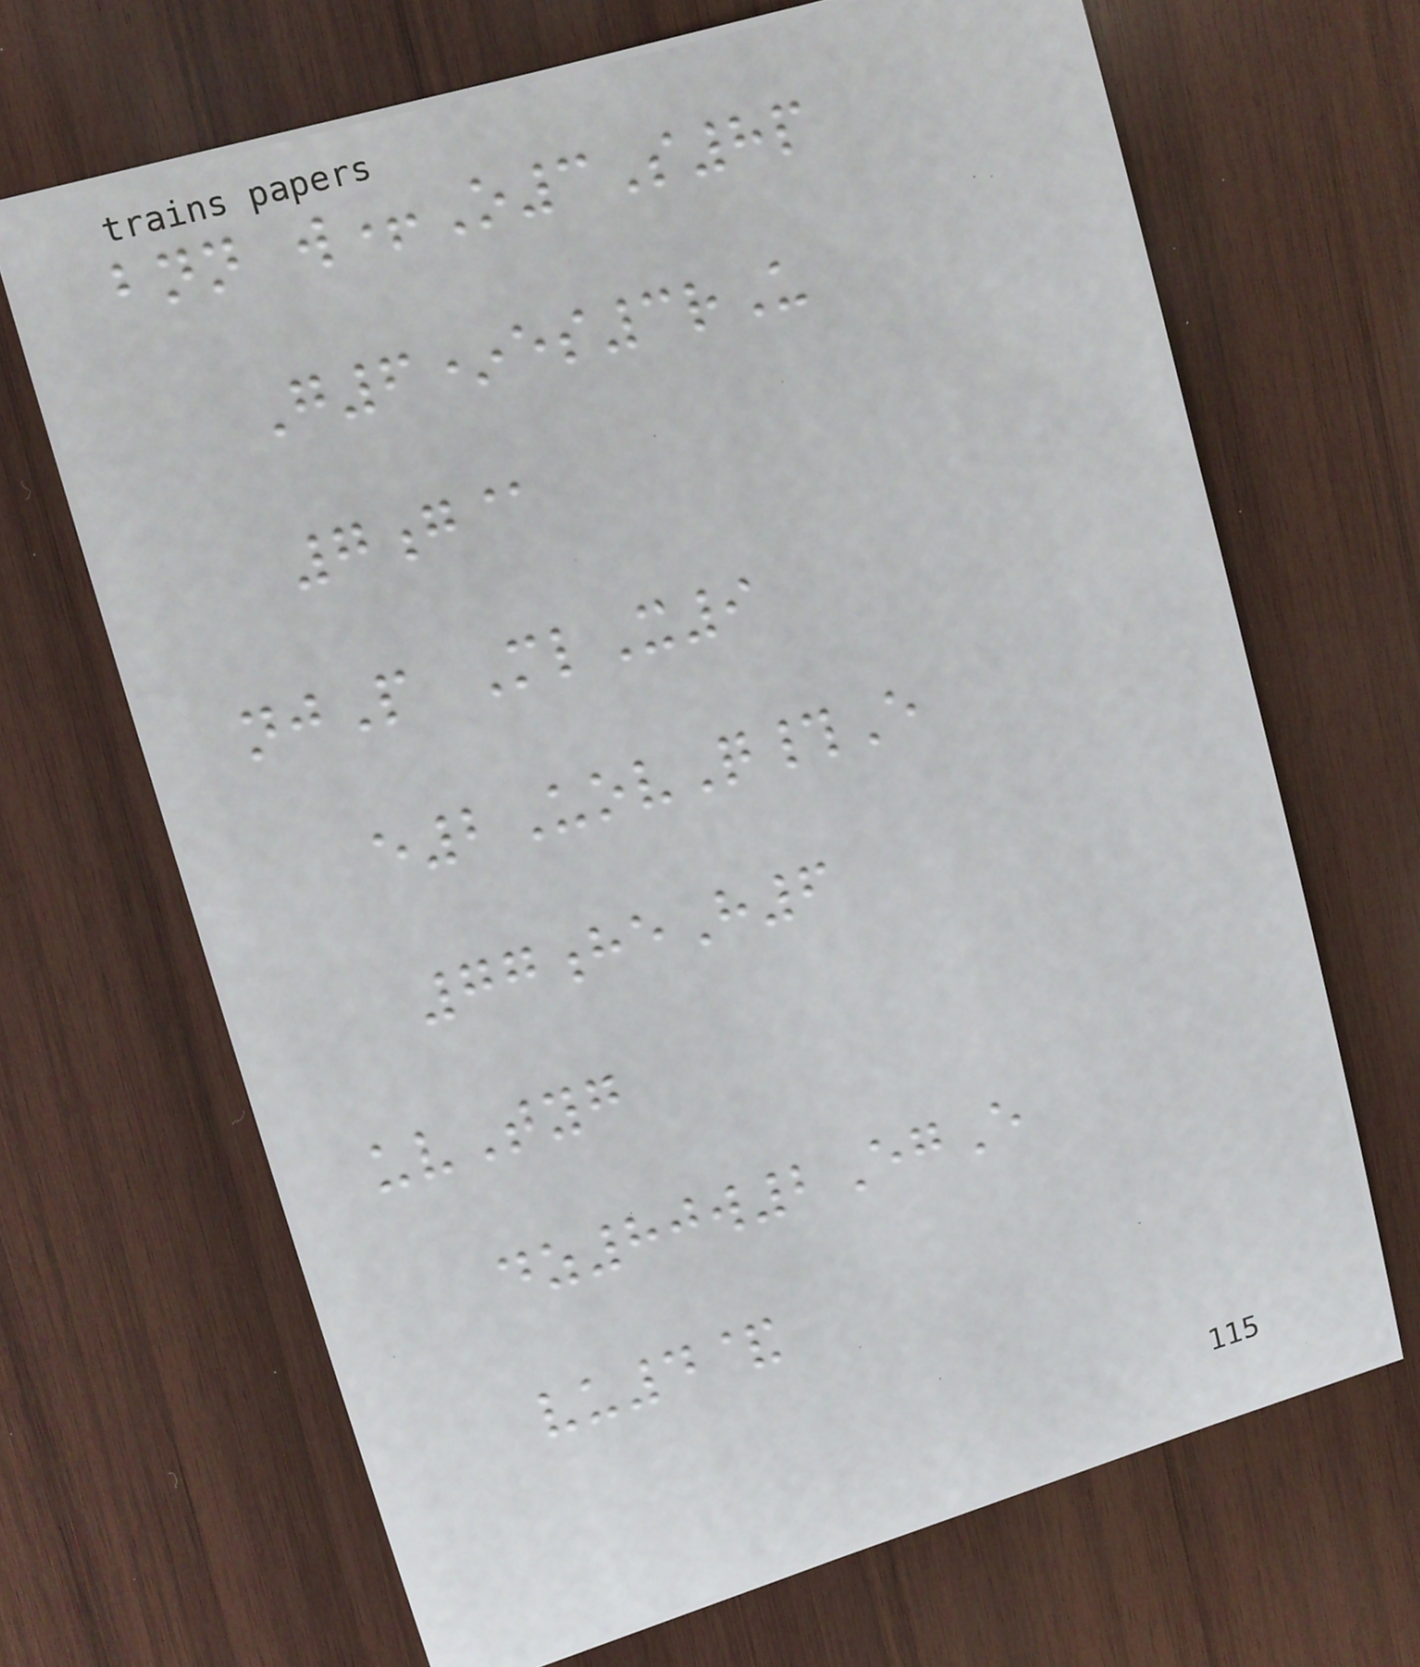bnn w+O3S8p
G6*es3rU
7g@
njP MlX9
e2UovQ#E
77heH6
uvTyg
dz80w2EgE
vu4&
